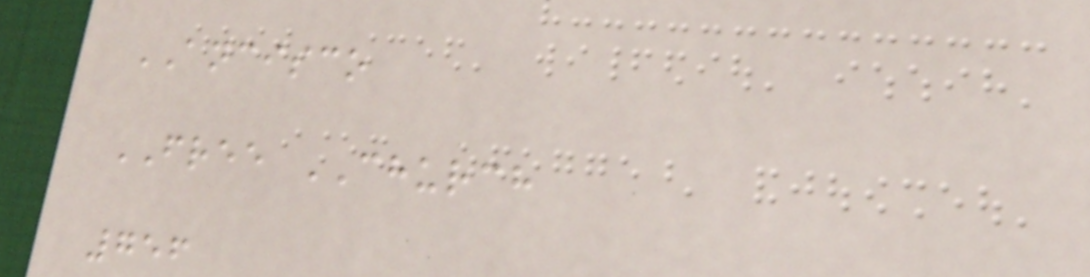ANCISCO
FREE CHURCH
756
